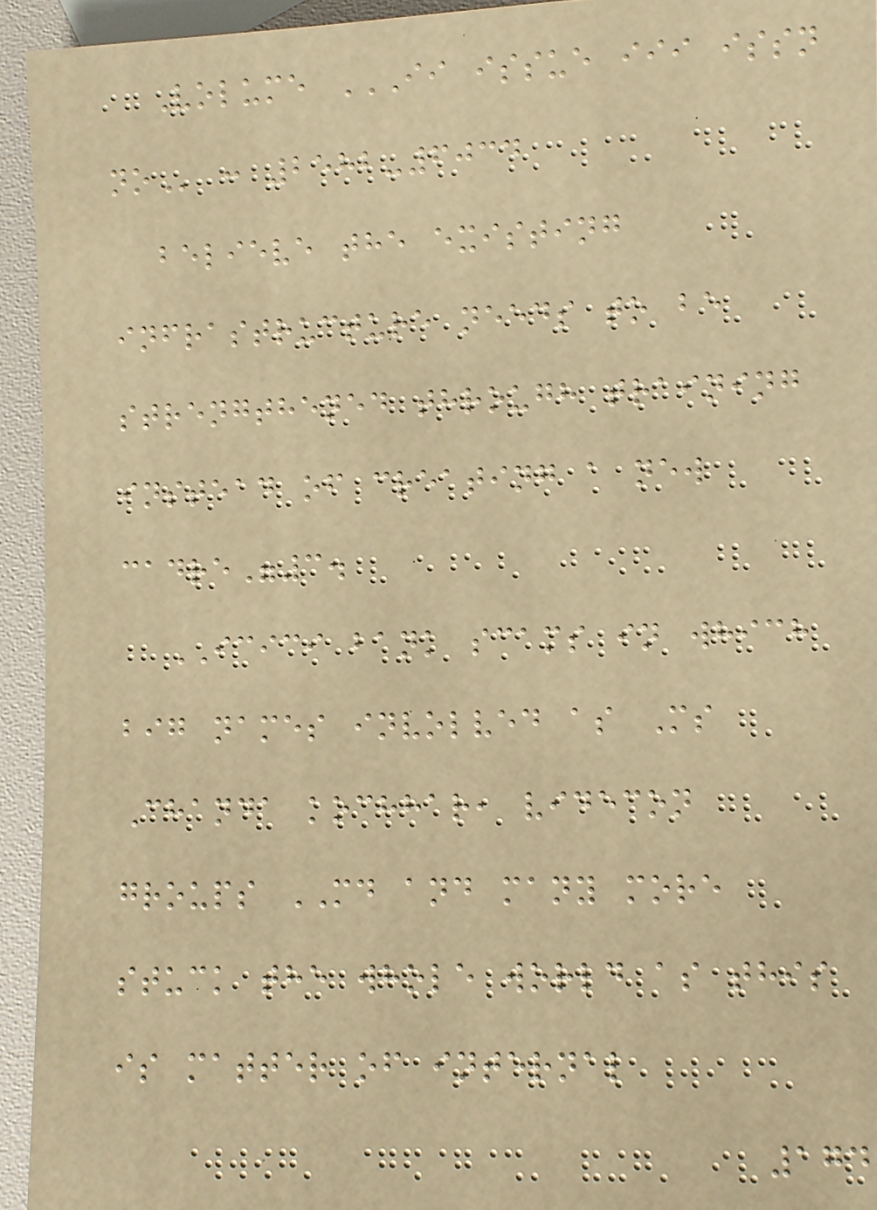Volume II ISSUE III ISSN
NO : 2582-6034
believe the existing
infrastructure needs to be
strengthened through training
instead of creating a new
cadre"3.
ICICI bank scams in which
big names involved as Ms
Chanda kochhar, videcon
groups MD and many more
stuck the whole world as this
is matter of internal
174
